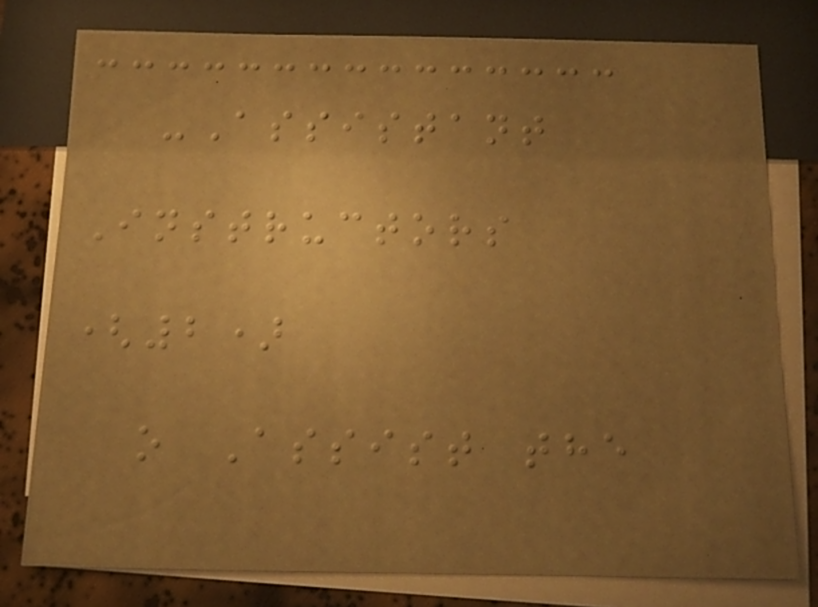-Assistant
Instructors
(2)
o Assist the
